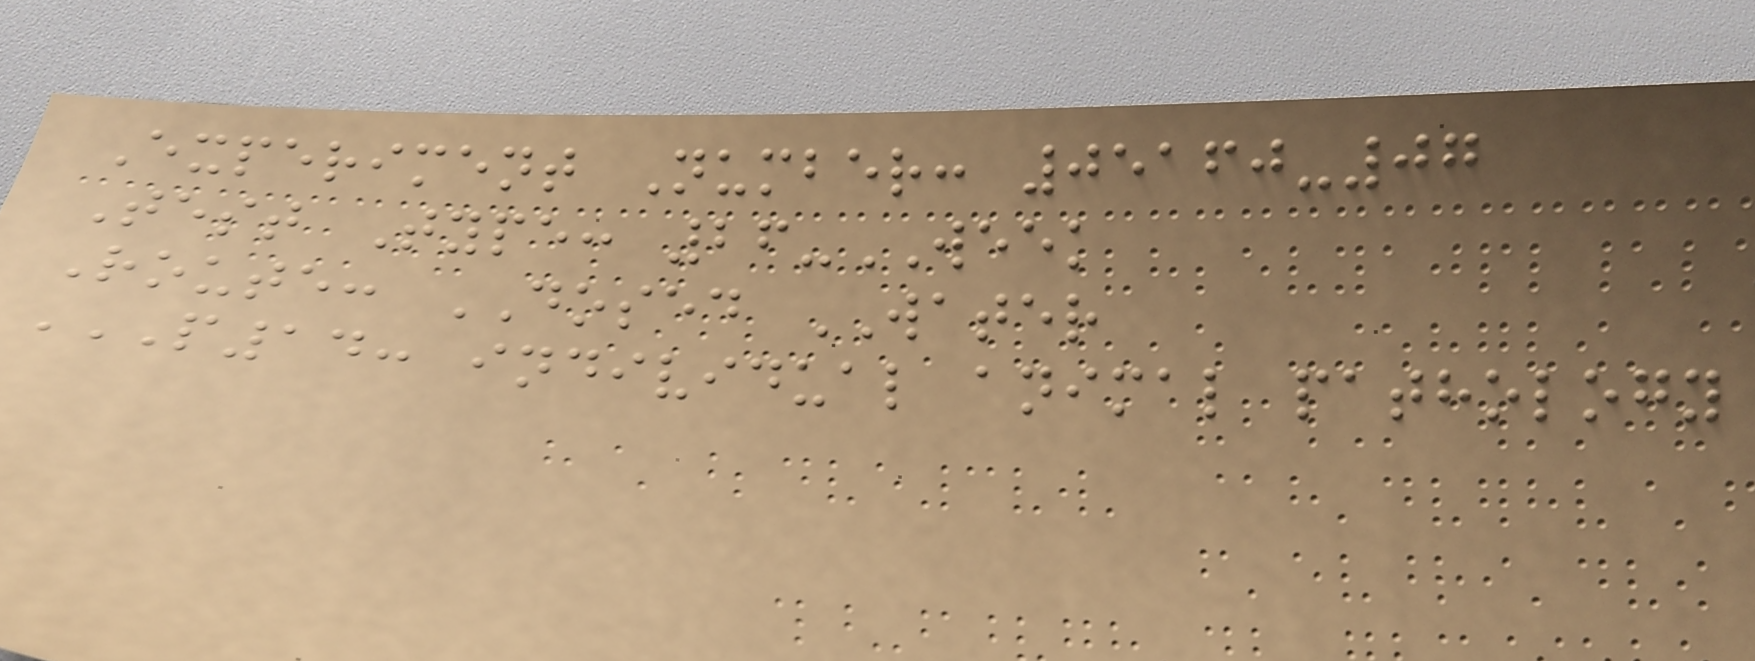Experiment Number: 05160-07
Test Type: 26-WEEK
Route: DOSED WATER
P14: INDIVIDUAL ANIMAL PATHOLOGY
